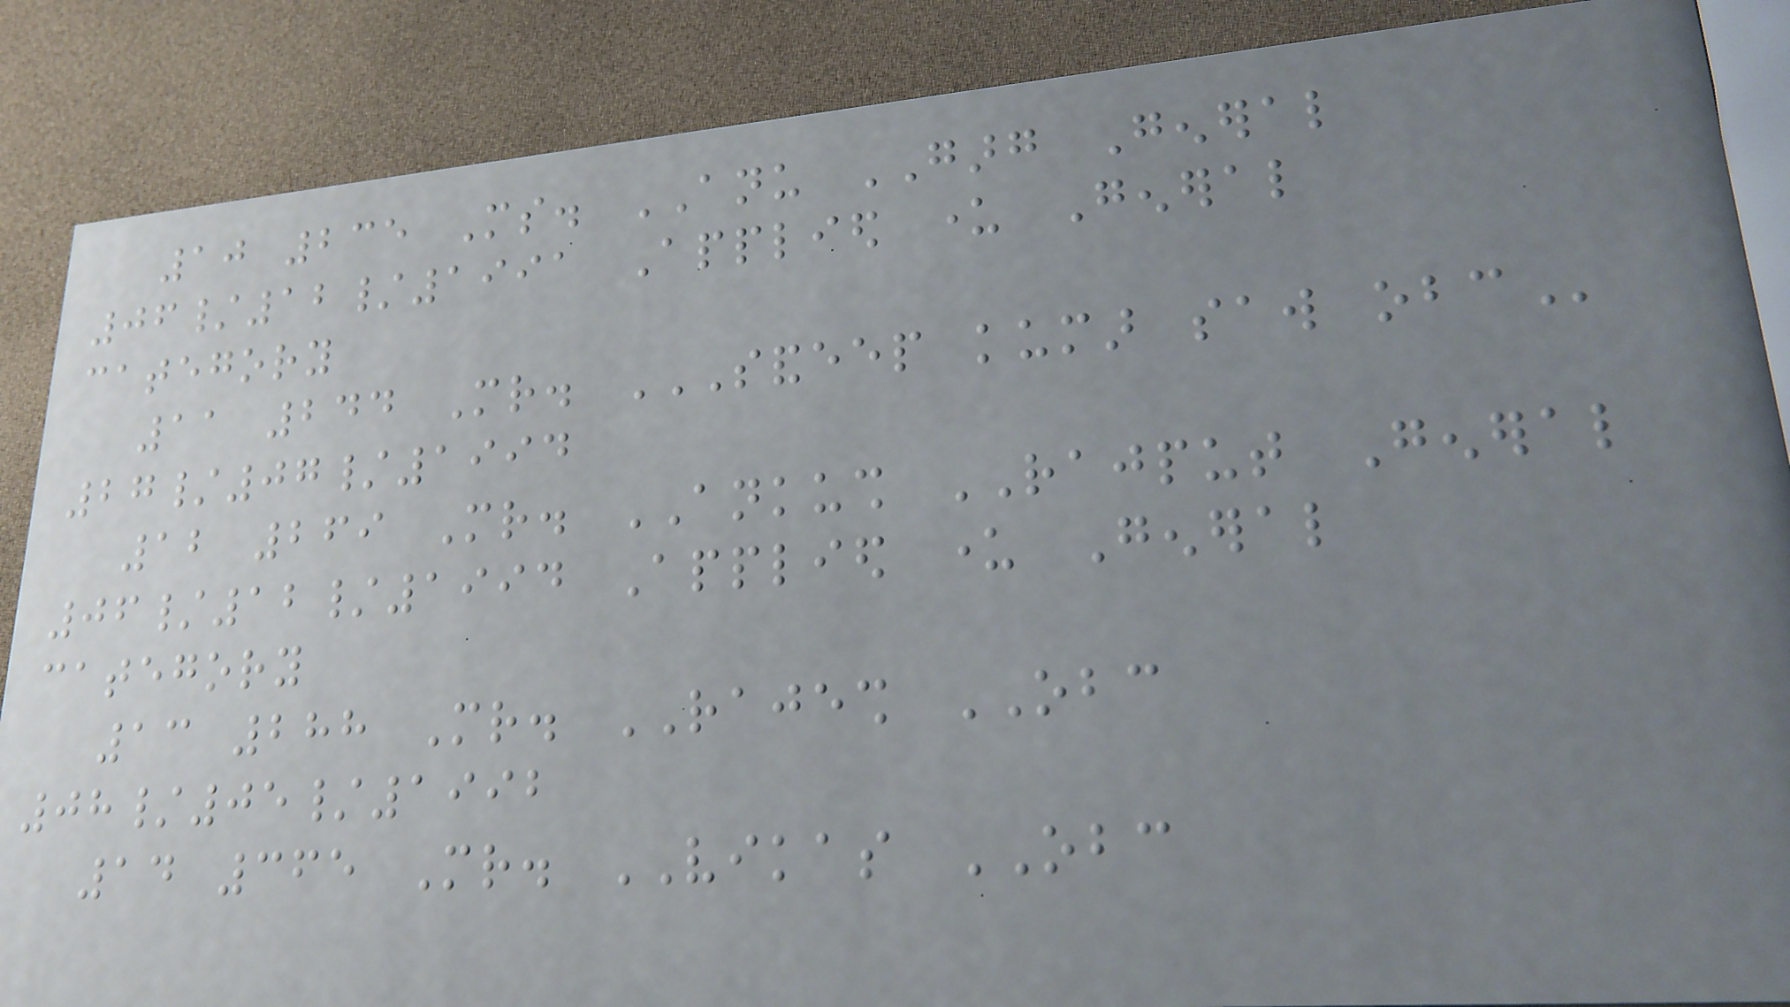10 235 Ms. ANU GARG General
06/12/1991 Applied under General
category
11 244 Mr. SANDEEP KUMAR SAW OBC
27/07/1994
12 269 Mr. ANKUSH RAJPUT General
06/12/1994 Applied under General
category
13 288 Mr. RAJESH OBC
08/05/1992
14 365 Mr. VIKAS OBC
